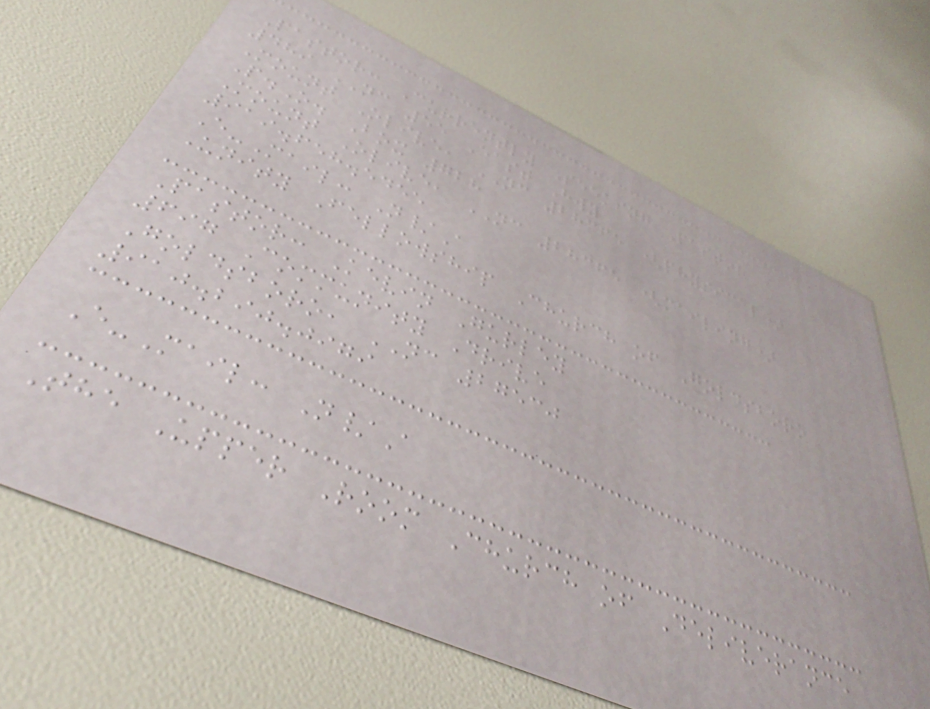Pastor: Currently Seeking Pastor
489 NC 55 East Hwy
Mount Olive, NC 28365 (physical)
P.O. Box 728
Mount Olive, NC 28365 (mailing)
919.658.5455
E-Mail: N/A
Unity Fellowship Church of Goldsboro
Pastor: Kevin Gurley
697 Community Drive
Goldsboro, NC 27530
910.290.0979
E-Mail: N/A
The Upper Room Church of Deliverance
